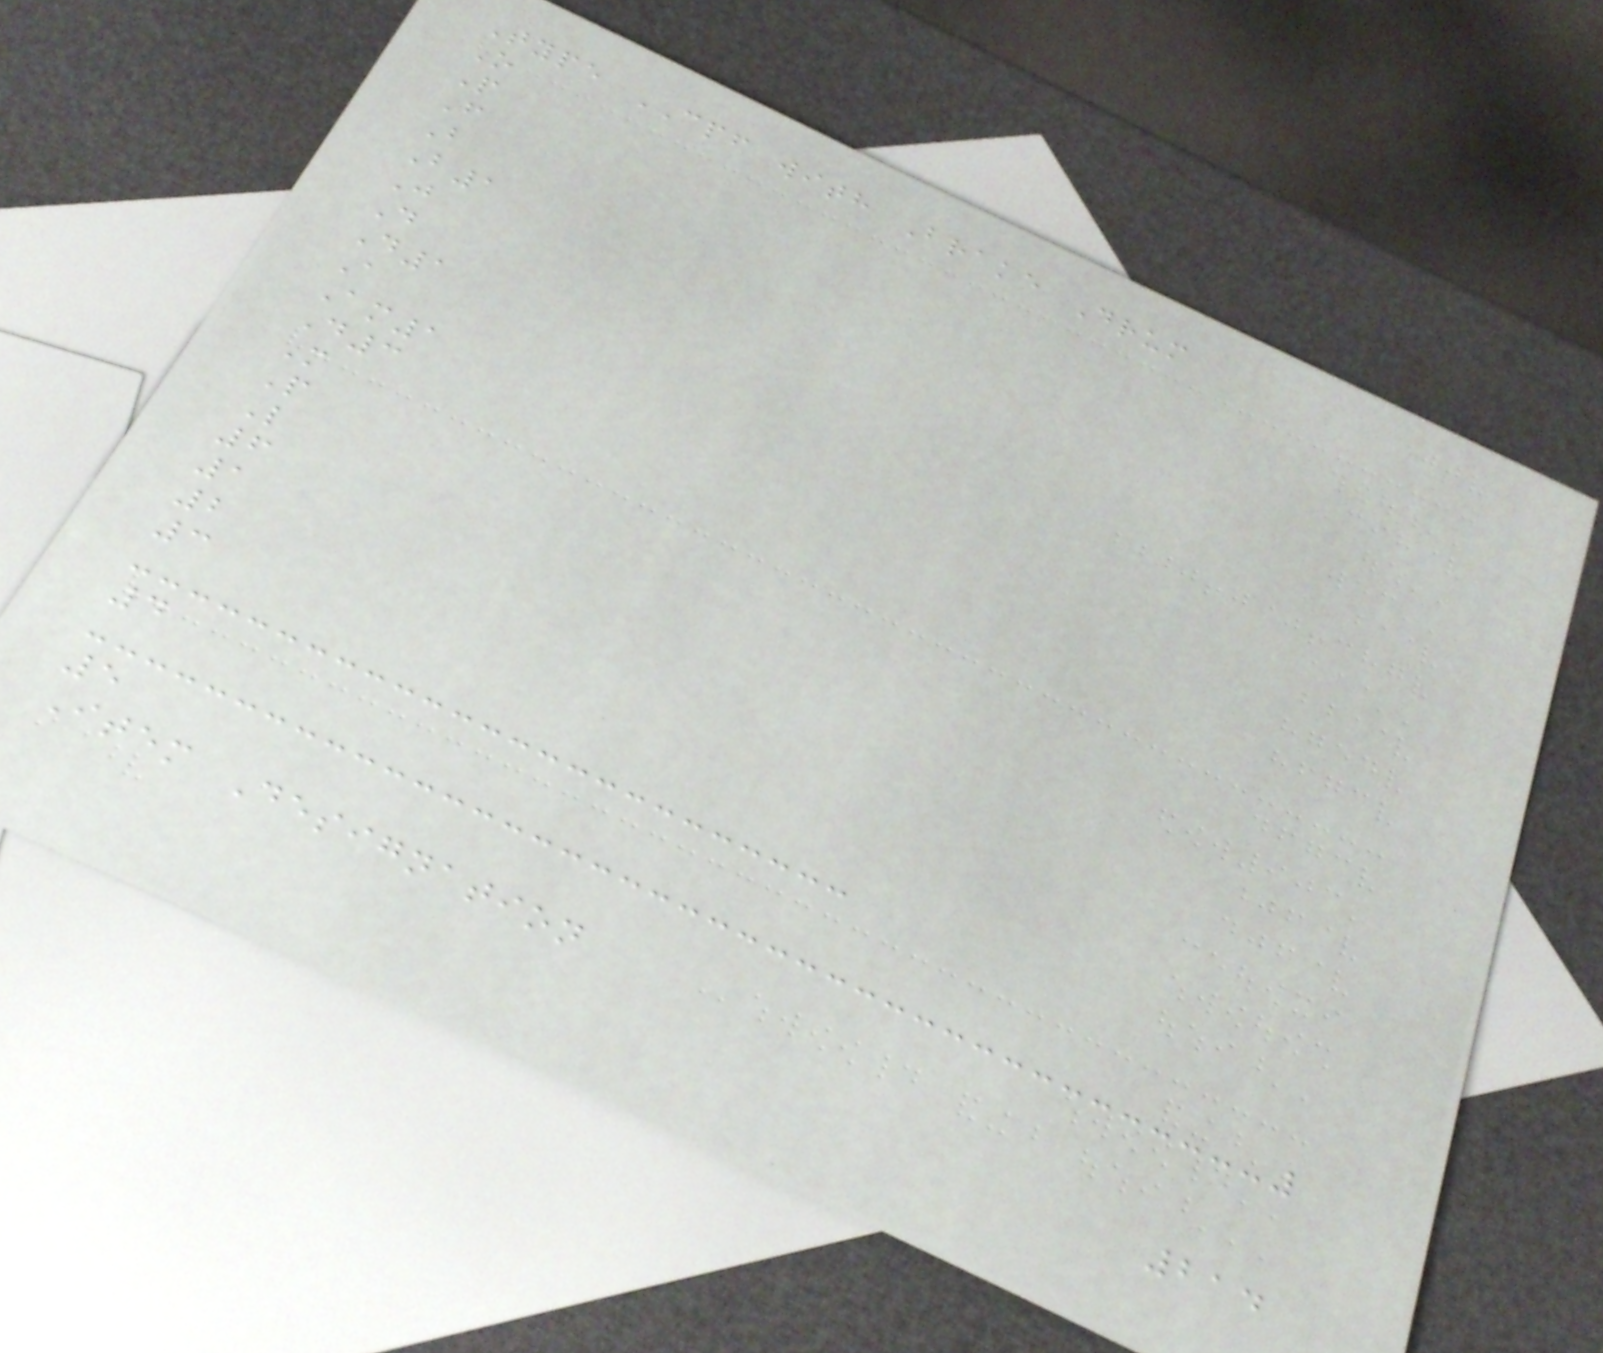Type CPF with Brake Drum
O
P
F
B
B1
J
D
D1
A
Am1
D3
M
P
L
6
1
2
3
4
5
Item Designation
214
